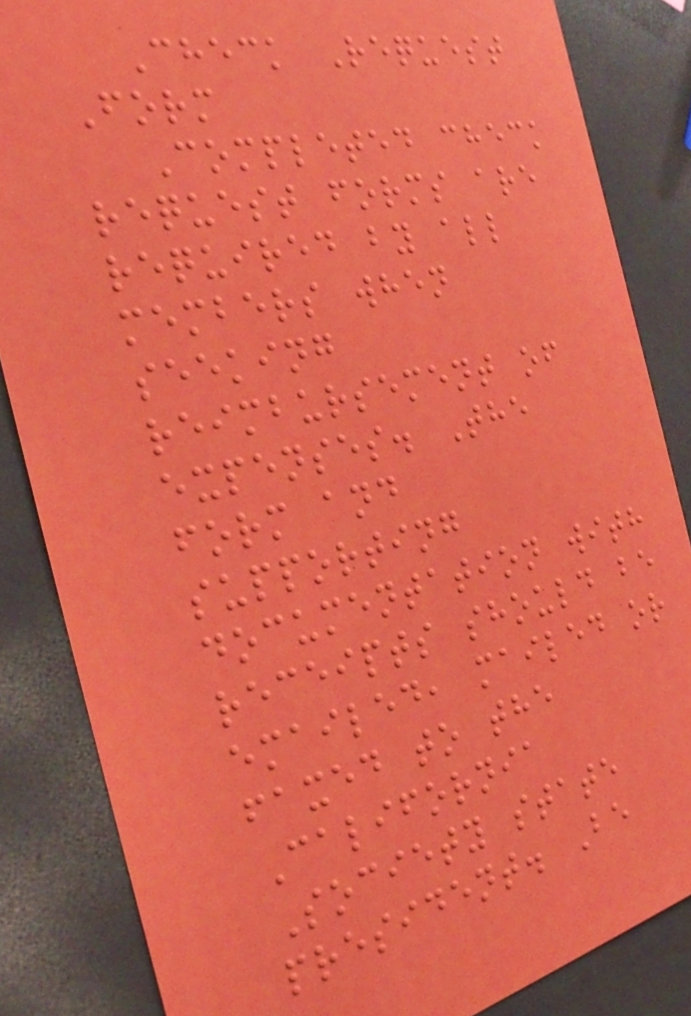Check Request
Form
Completed check
request forms are
required by all
members when
seeking
reimbursement of
expenses. The
form and
supporting
documentation with
receipts should be
emailed, mailed or
faxed to the
California
Society state
president. Be
